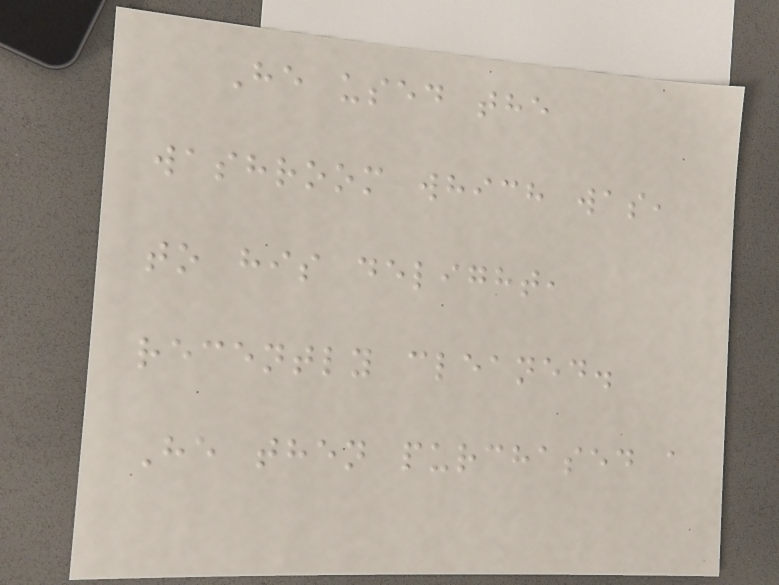He used the
washroom which was,
to his delight,
recently cleaned.
He then purchased a
